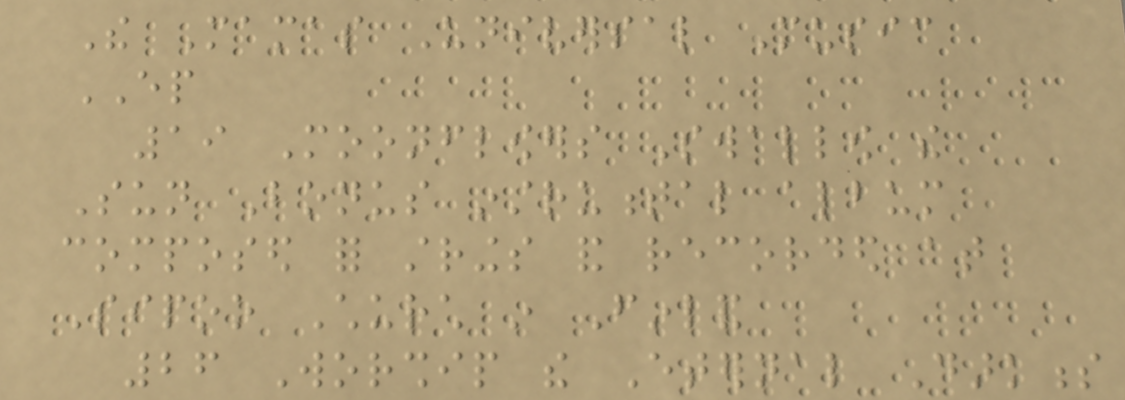The Mamas Universal Music
EP
19 Moonflowers Swallow the
Sun Bonus instrumental album
composed for strings and recorded at
Sipoo Church in Finland
26 Worship the Eternal Darkness
